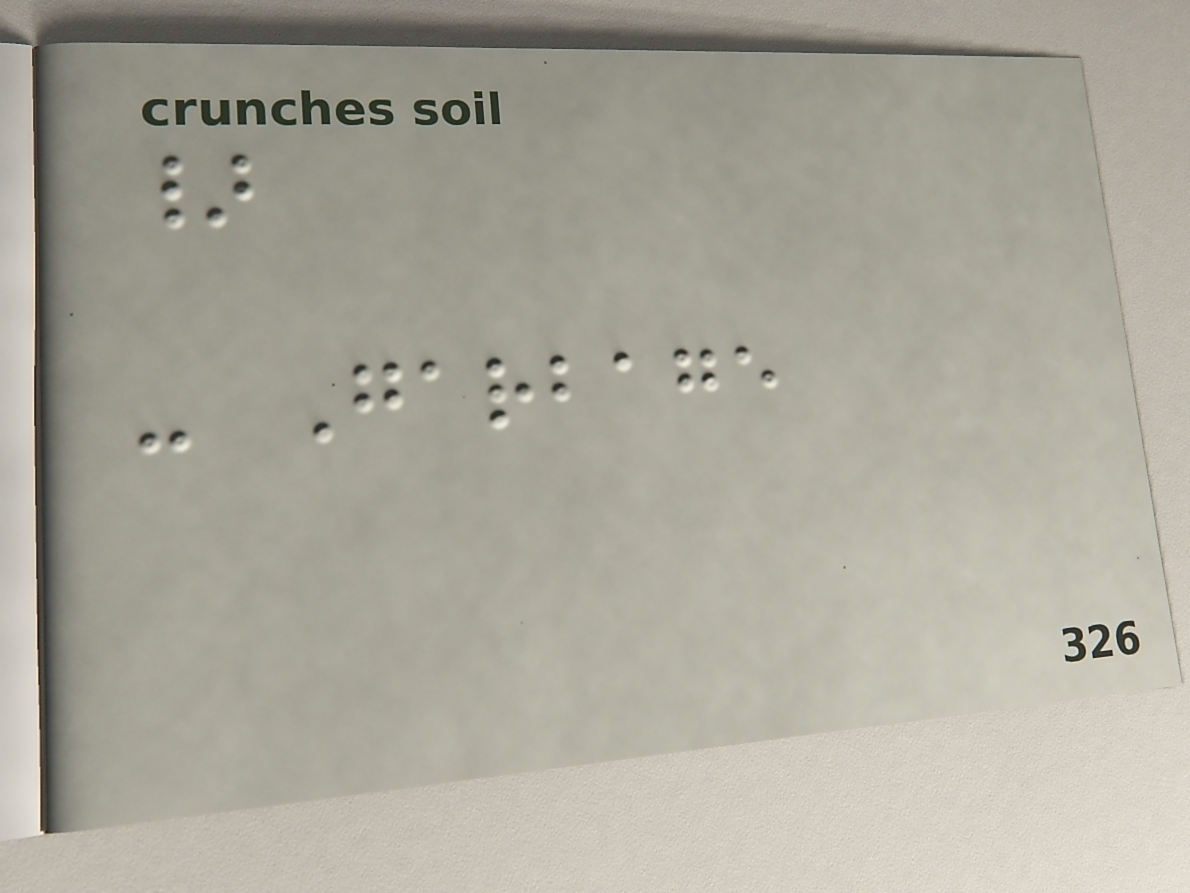}
- Garbage
